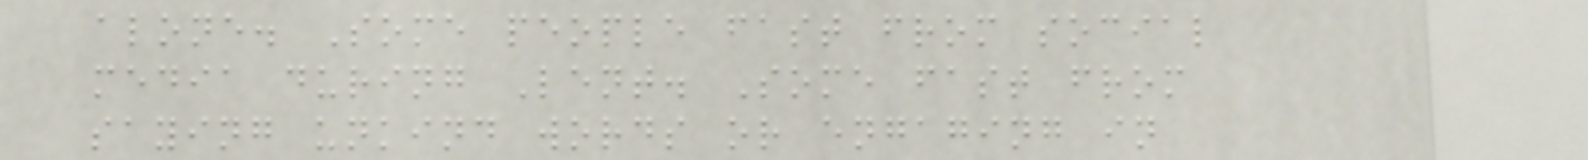alone. Some people fast from social
media during Lent. Some fast from
saying unkind words or engaging in
